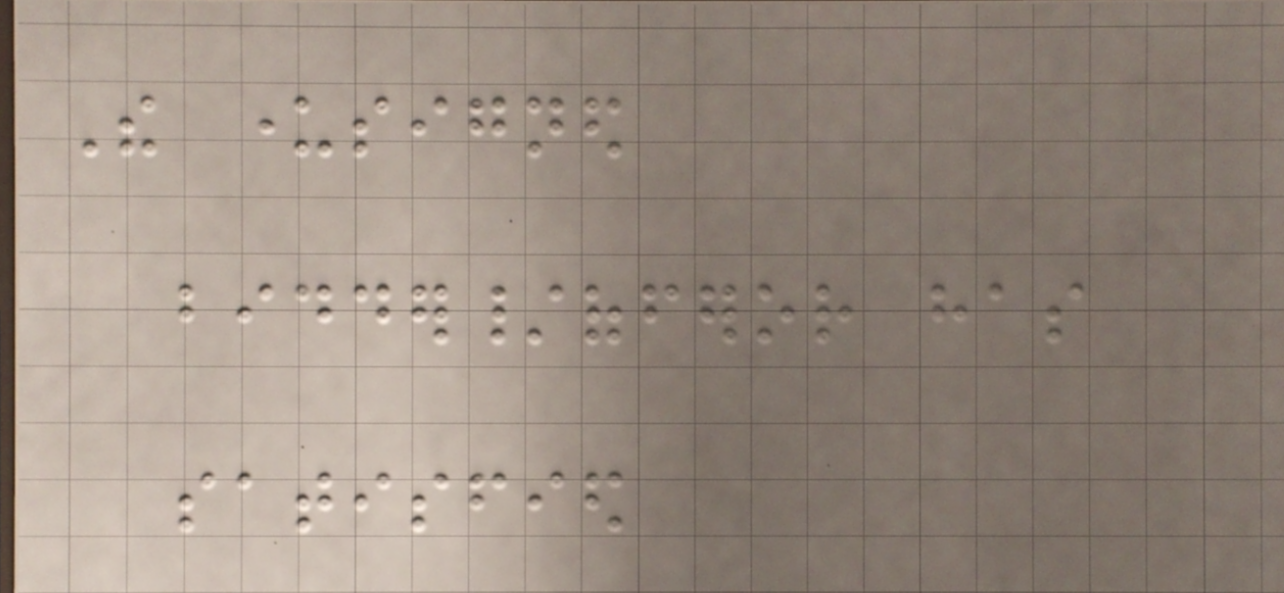The undersigned
bidder/offeror has
satisfied
